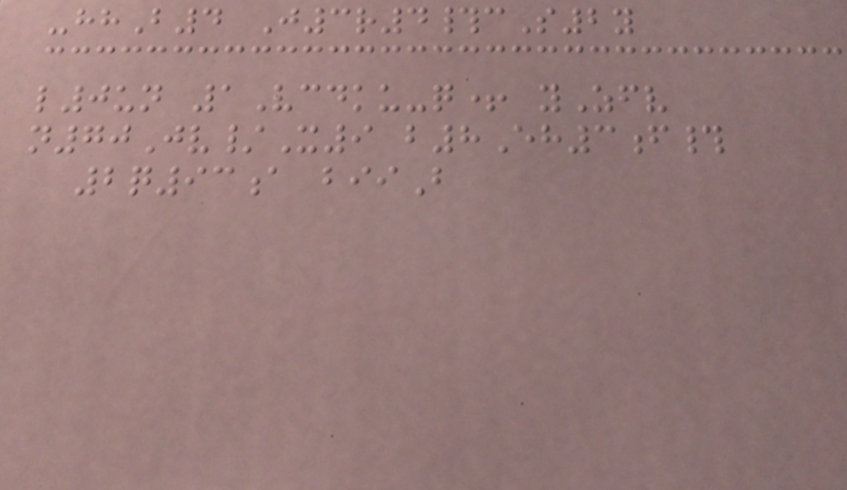-hhB4 J3r4#cS2y
l0un 1Vcdku-q+ yZfv
n70Jv/X9 b8Eh3f#
2q93a biiB
